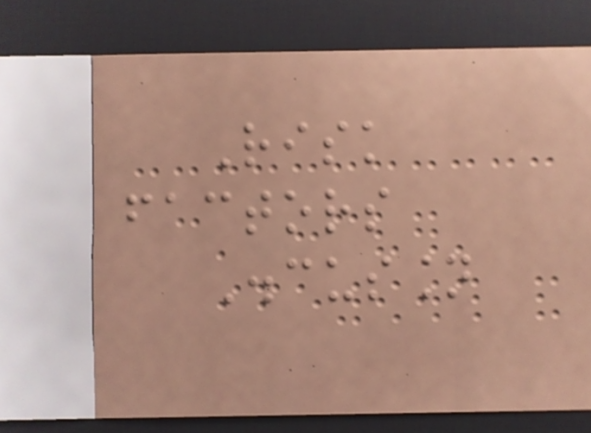Risk
factors
Discussion
